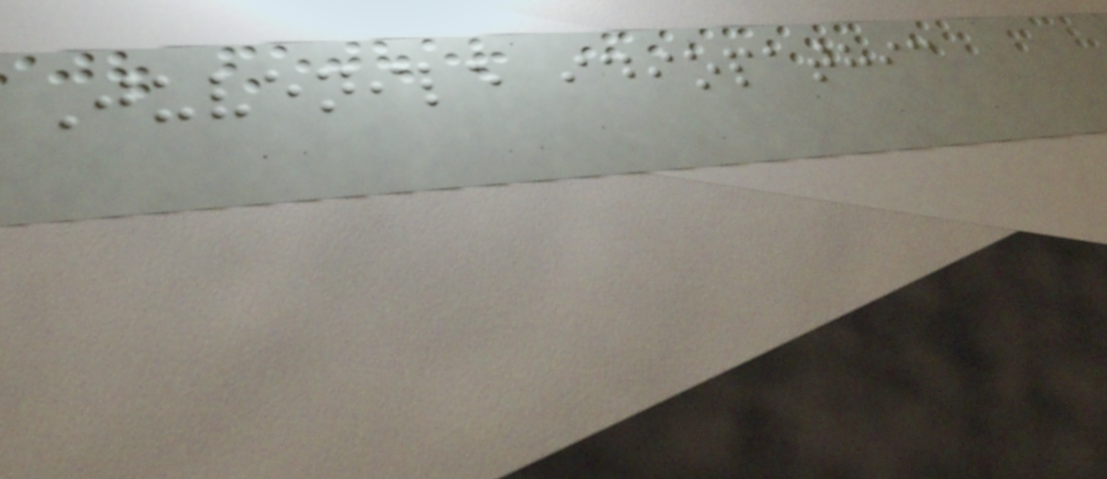Juvenile idiopathic
